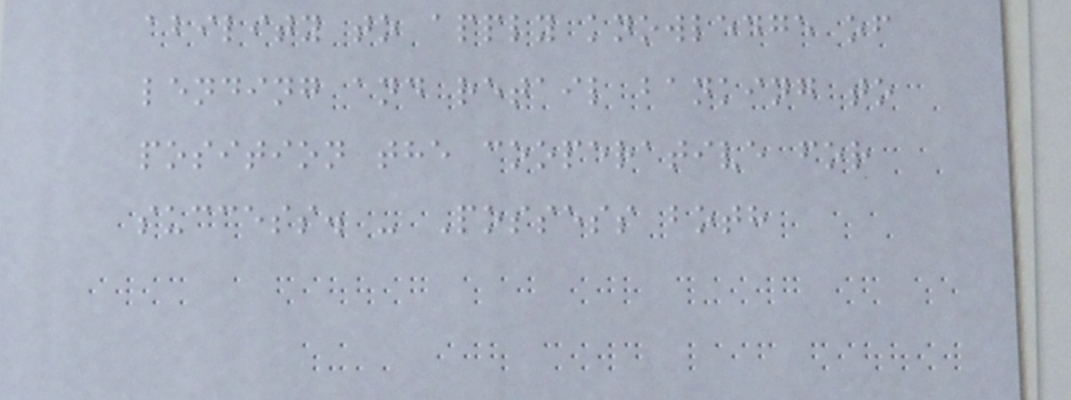ability to apply knowledge of
lending and retail banking to
position the cooperative for
success. - Possess both
